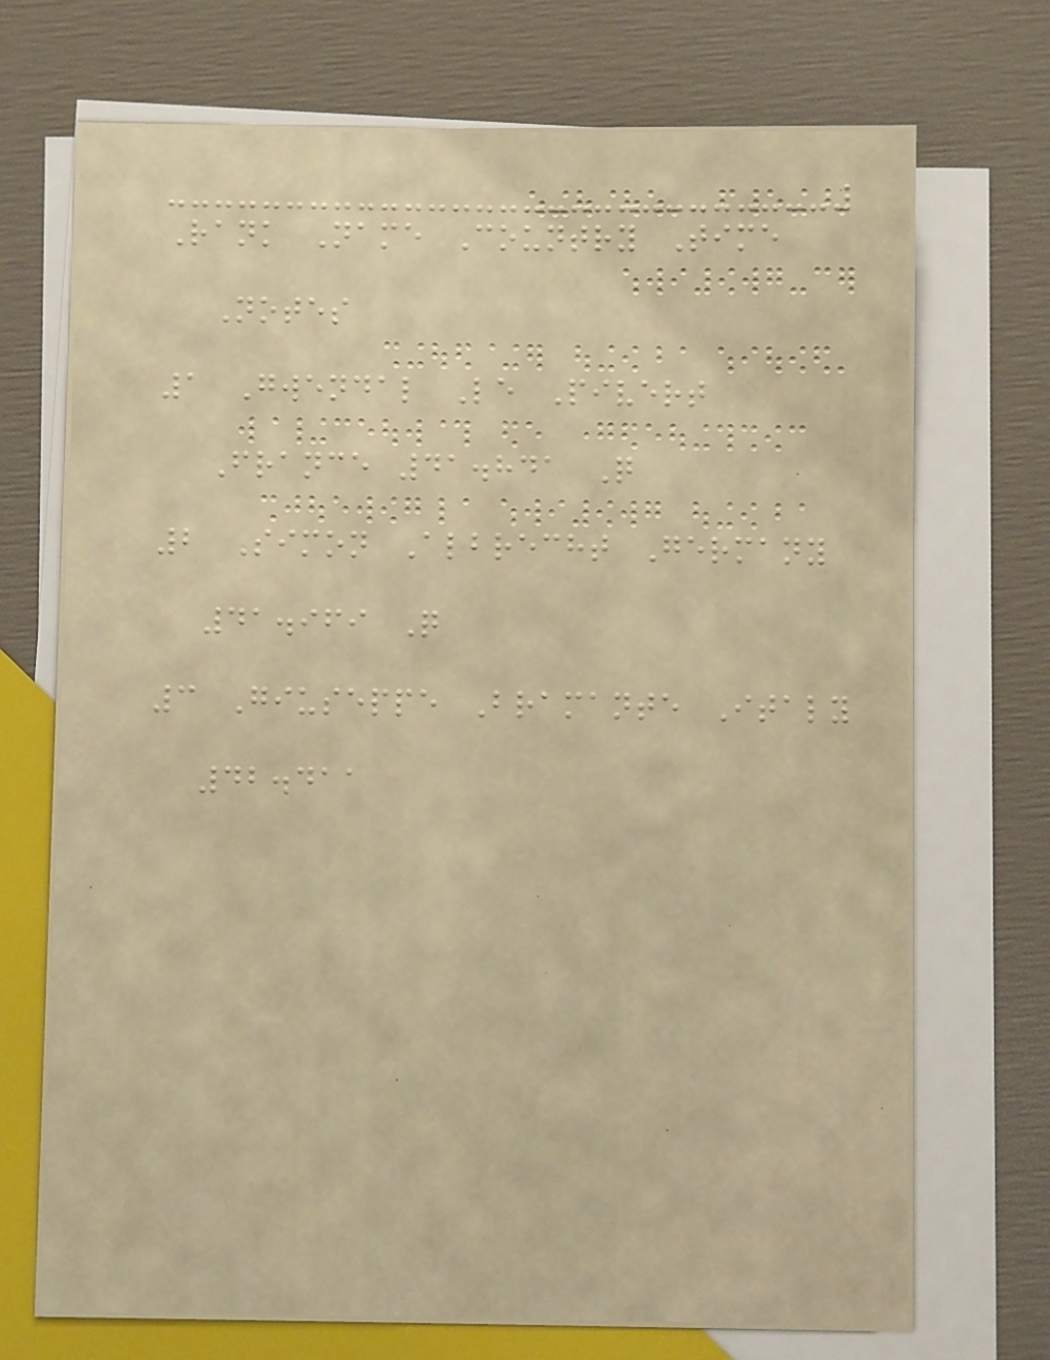Rank Name Country Time
Notes
1 Gwendal Le Pivert
France 41.841 Q
2 Simon Albrecht Germany
41.969 Q
3 Giuseppe Bramante Italy
42.411
